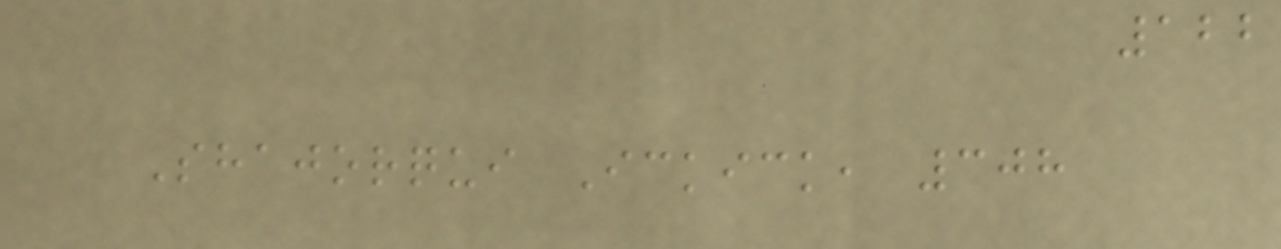122
Shajorqui Ickick, 308
